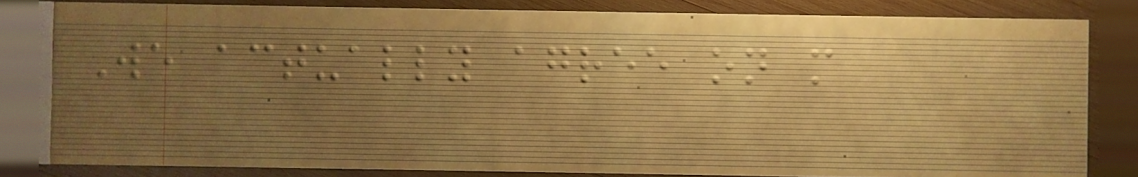We actually agree on more
